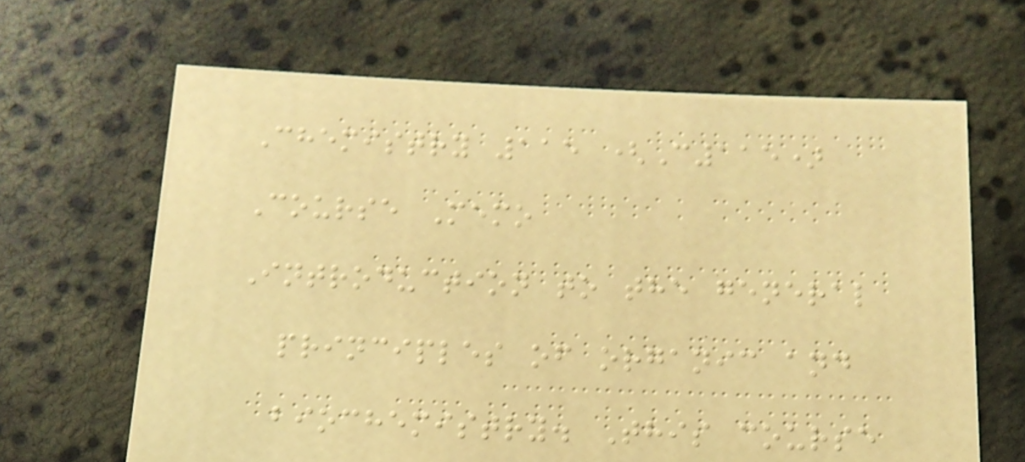Chemistry 115 (C115)
Course Memo
Introduction to the general
principles of organic and
biochemistry. This course
